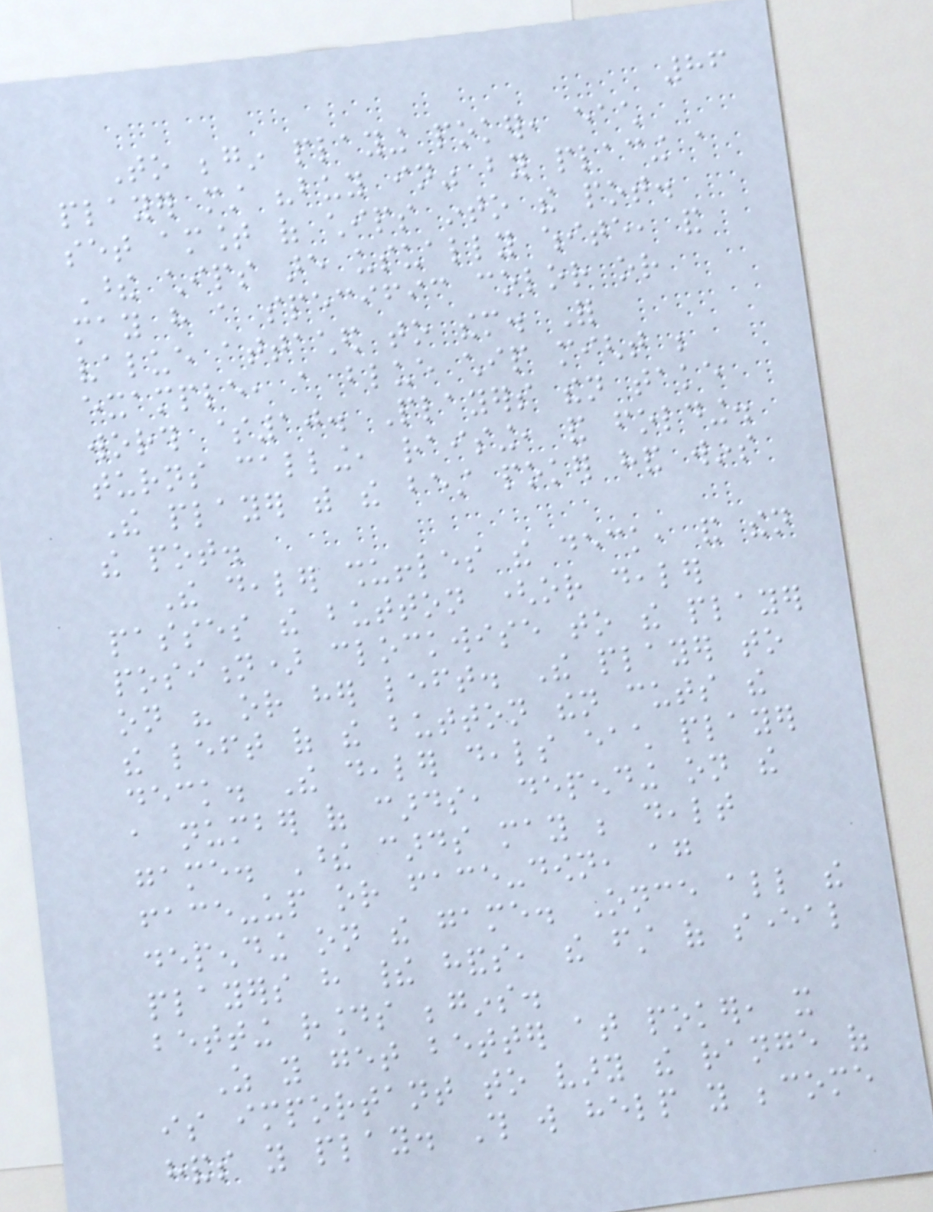86
To begin playing poker, each
player must "buy in" by placing a
set amount of chips into the pot.
These chips are usually white, and
may have a specific color or
value attached to them. For
example, a blue chip might be
worth $10. Players then take
turns calling, raising, and folding.
The player with the best poker hand wins
the pot.
The dealer shuffles the deck, and then
passes the button (or dealer
position) clockwise to the player
on his or her left. The player to
the left of the button then cuts the
deck. The dealer deals each player
a number of cards, depending on the
game. These cards may be dealt
face-up or face-down, again
depending on the game. Once all the
players have their hands, the first of several
betting rounds begins.
As you get better at poker, it
is important to vary the range of
hands you play. This will help you become
